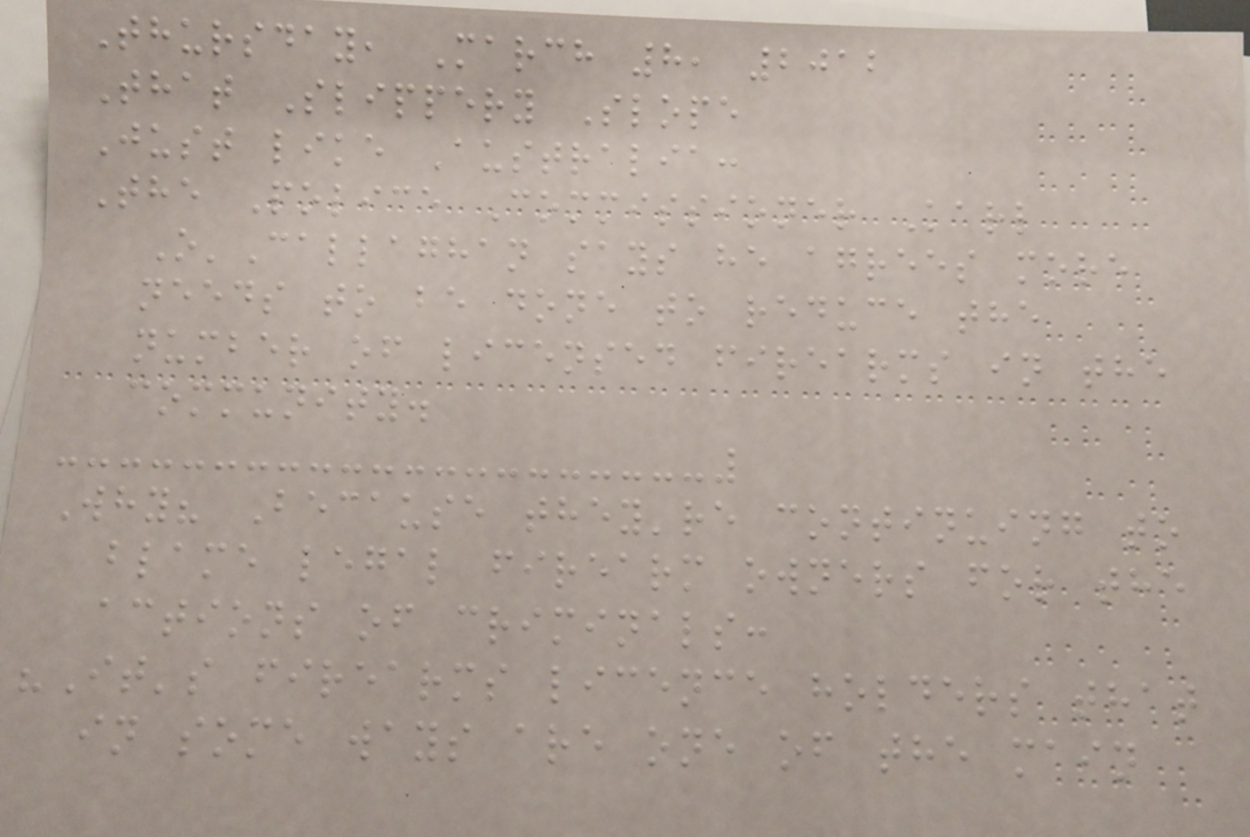Thursday, March 8, 2012
That Slippery Slope
Just like Australia:
The Police Commissioner Karl
O'Callaghan says he agrees more
needs to be done to reduce the
number of licensed firearms in the
community.
Why? Because they're continuing to
blame legal firearm owners for the
actions of criminals:
"It's firearms licence holders that
in some ways are one of the main
